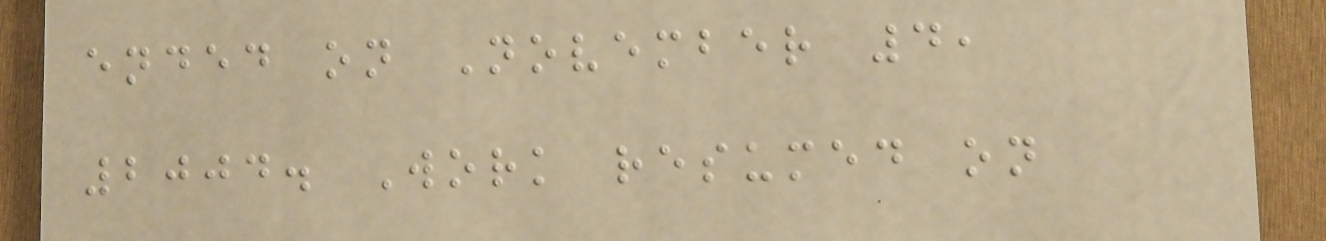ended on November 4,
2004. Work resumed on
